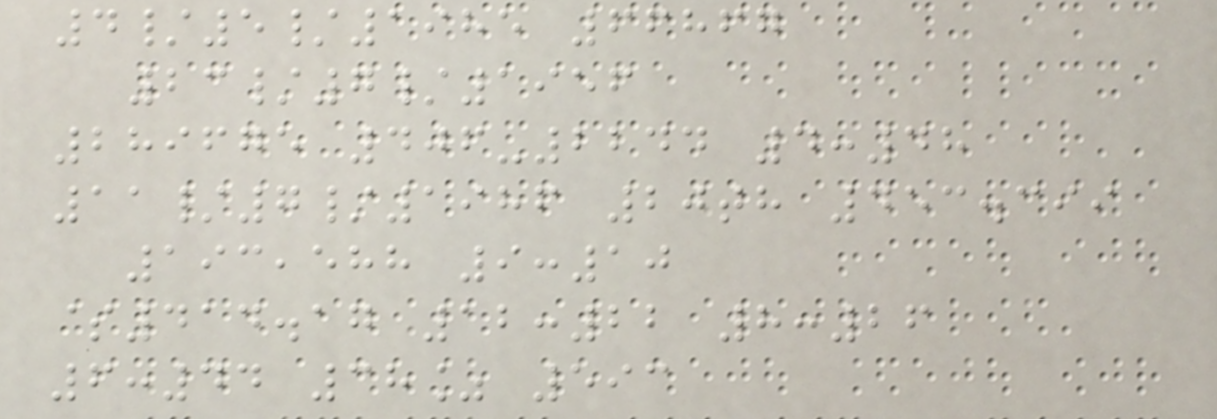4/5/1985 66867
23/7/1956
289675 406-2244 4:48
11/7/1986 20th 453.399
193,588 9:10
$414.17 12:22 8:26
6:44 38% 593
